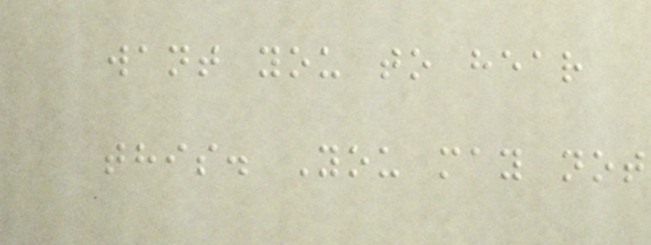want you to hear
this. You may not
